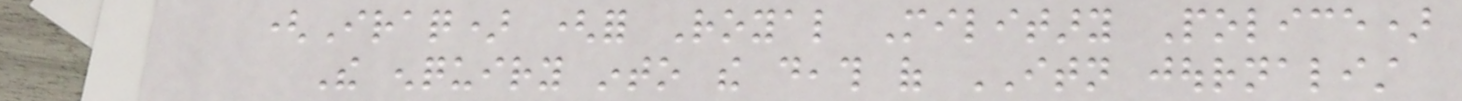(Iraq) (for Royal Military Police)
The enquiry into the death of ITN journalist
